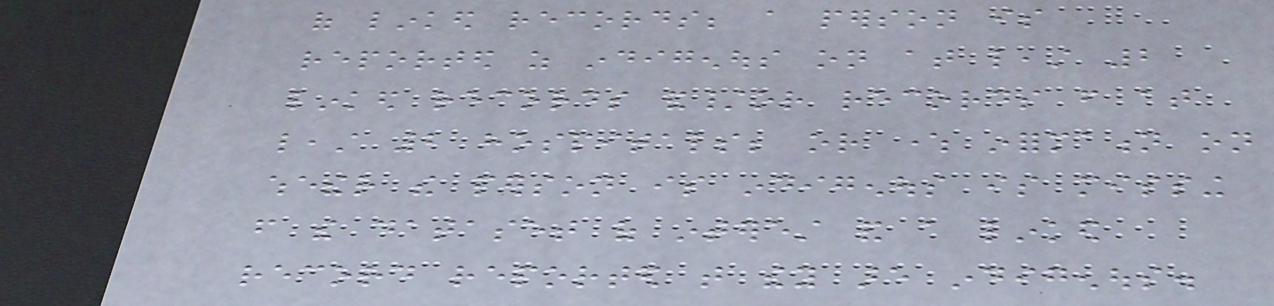of linked records; a person is
reported as indigenous on at least 2
linked records and/or records from at
least 2 hospitals; or where information on
whether the person is indigenous is missing
from the dataset of interest and a linked
record reported that they are indigenous.
